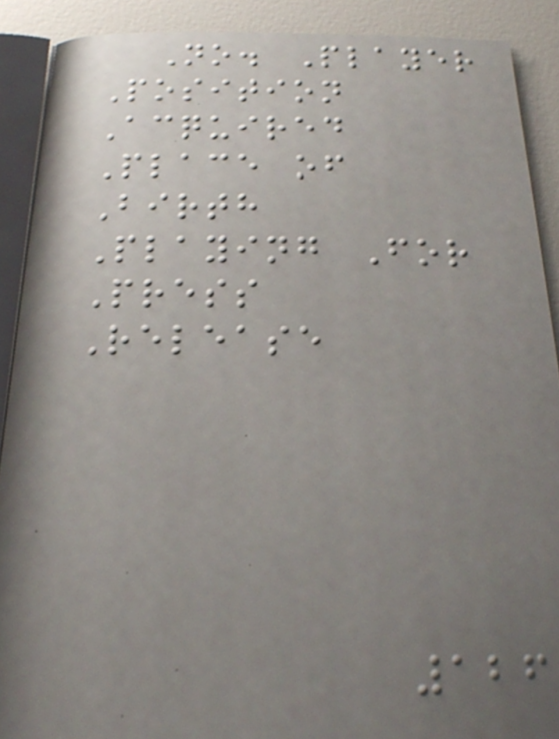No. Player
Position
Acquired
Place of
Birth
Playing For
Press
Release
126
